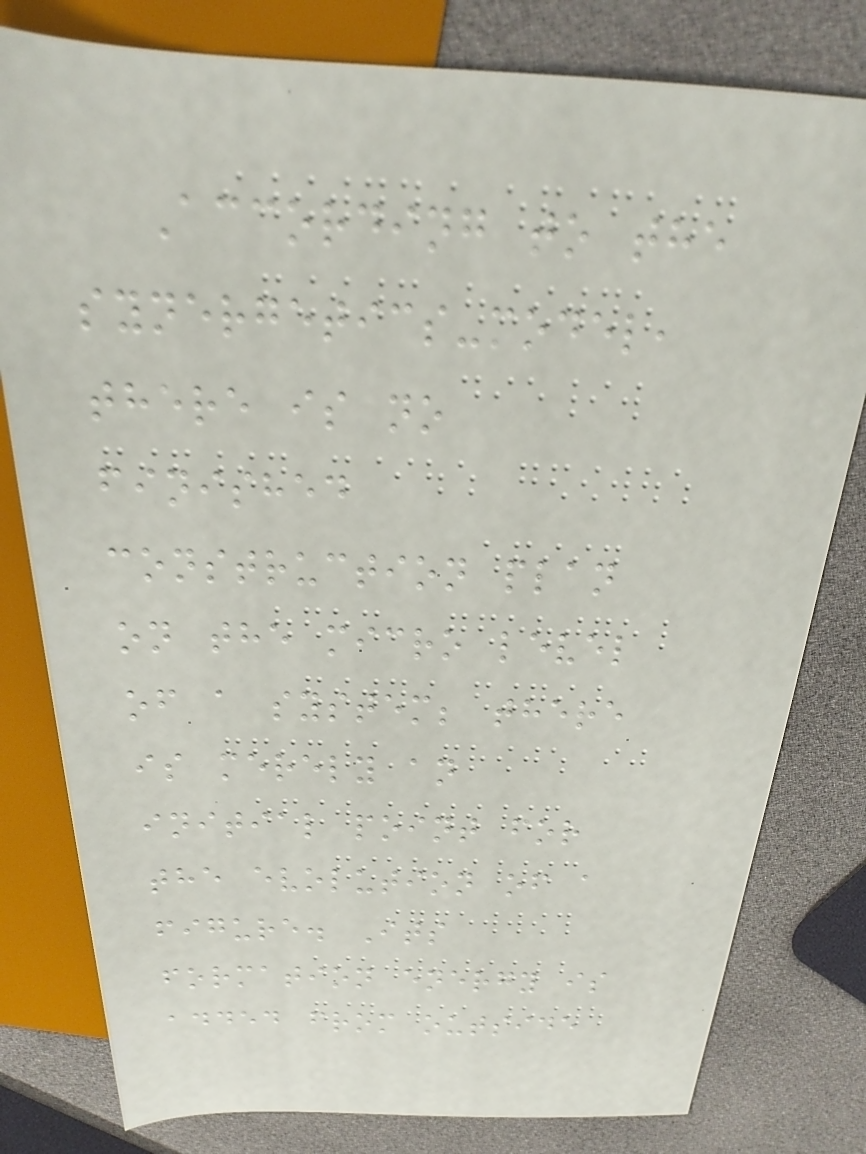According to the
synergetics-model,
there is no
finished
construction plan
on the micro level
of a system; there
is merely an
initial point for
the evolution of a
figure. Its
formation energy is
added from outside
